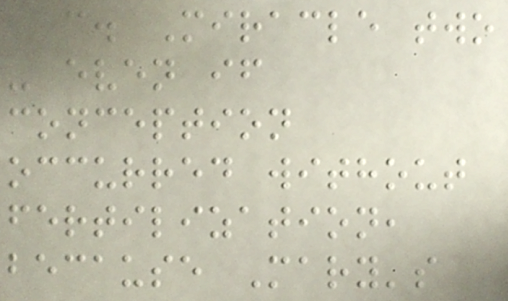c. Miracle two
- even if
conception
occurred without
fertilization,
because Mary's
